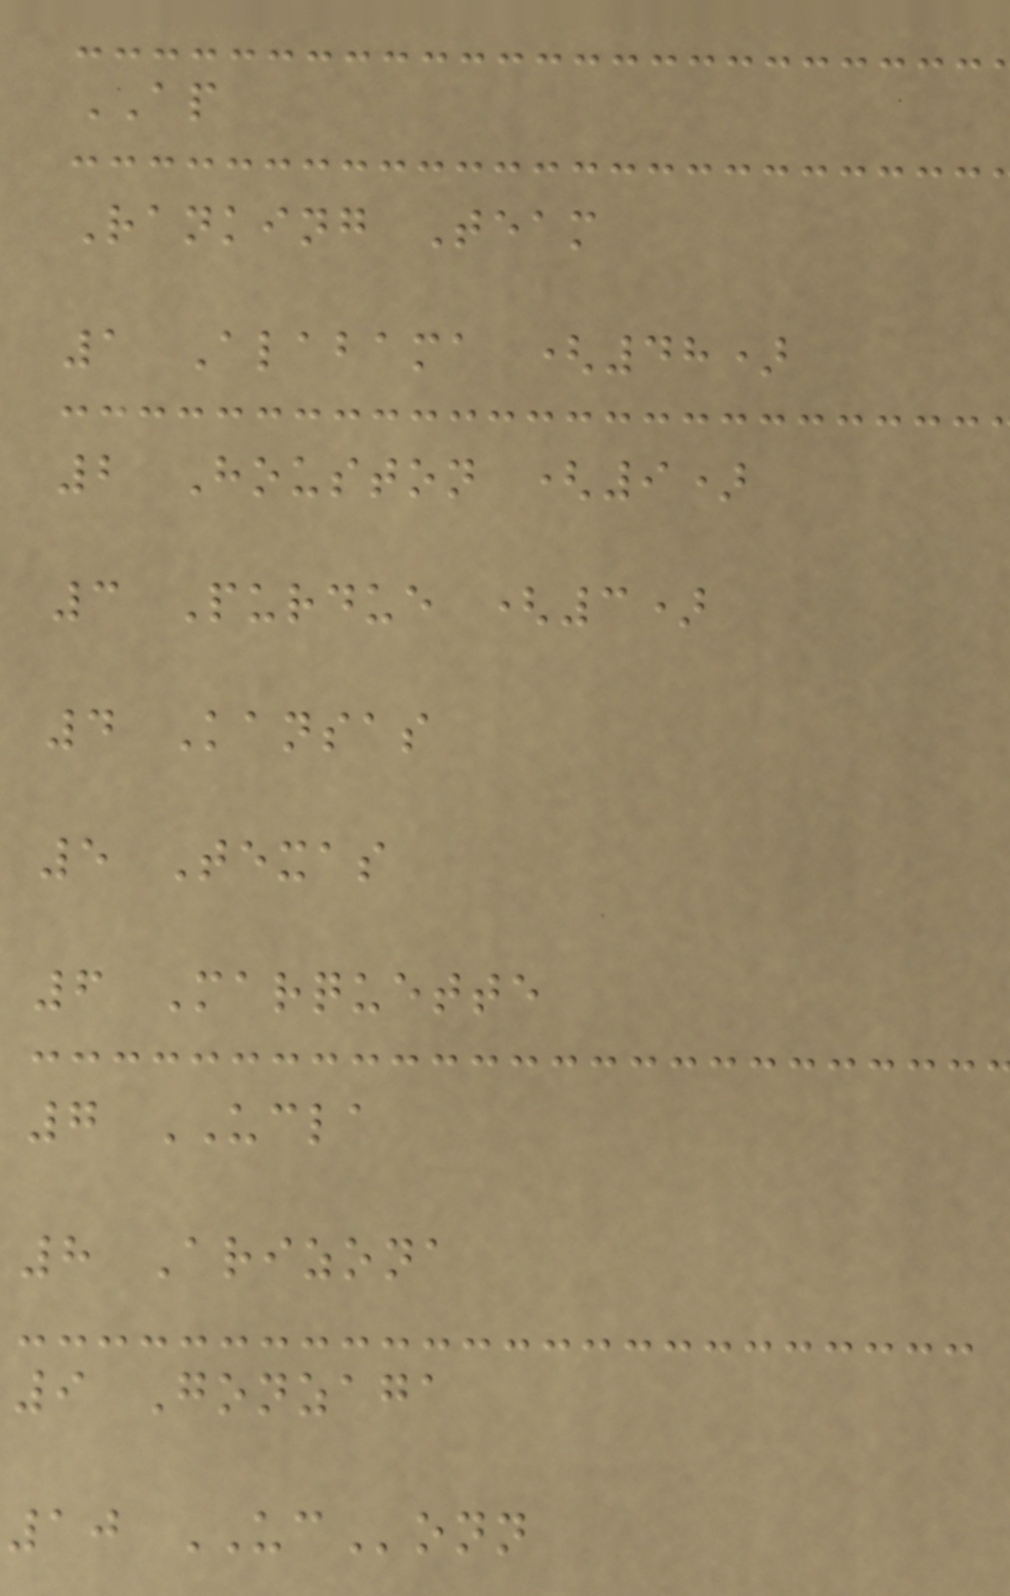AP
Ranking Team
1 Alabama (48)
2 Houston (9)
3 Purdue (3)
4 Kansas
5 Texas
6 Marquette
7 UCLA
8 Arizona
9 Gonzaga
10 UConn
